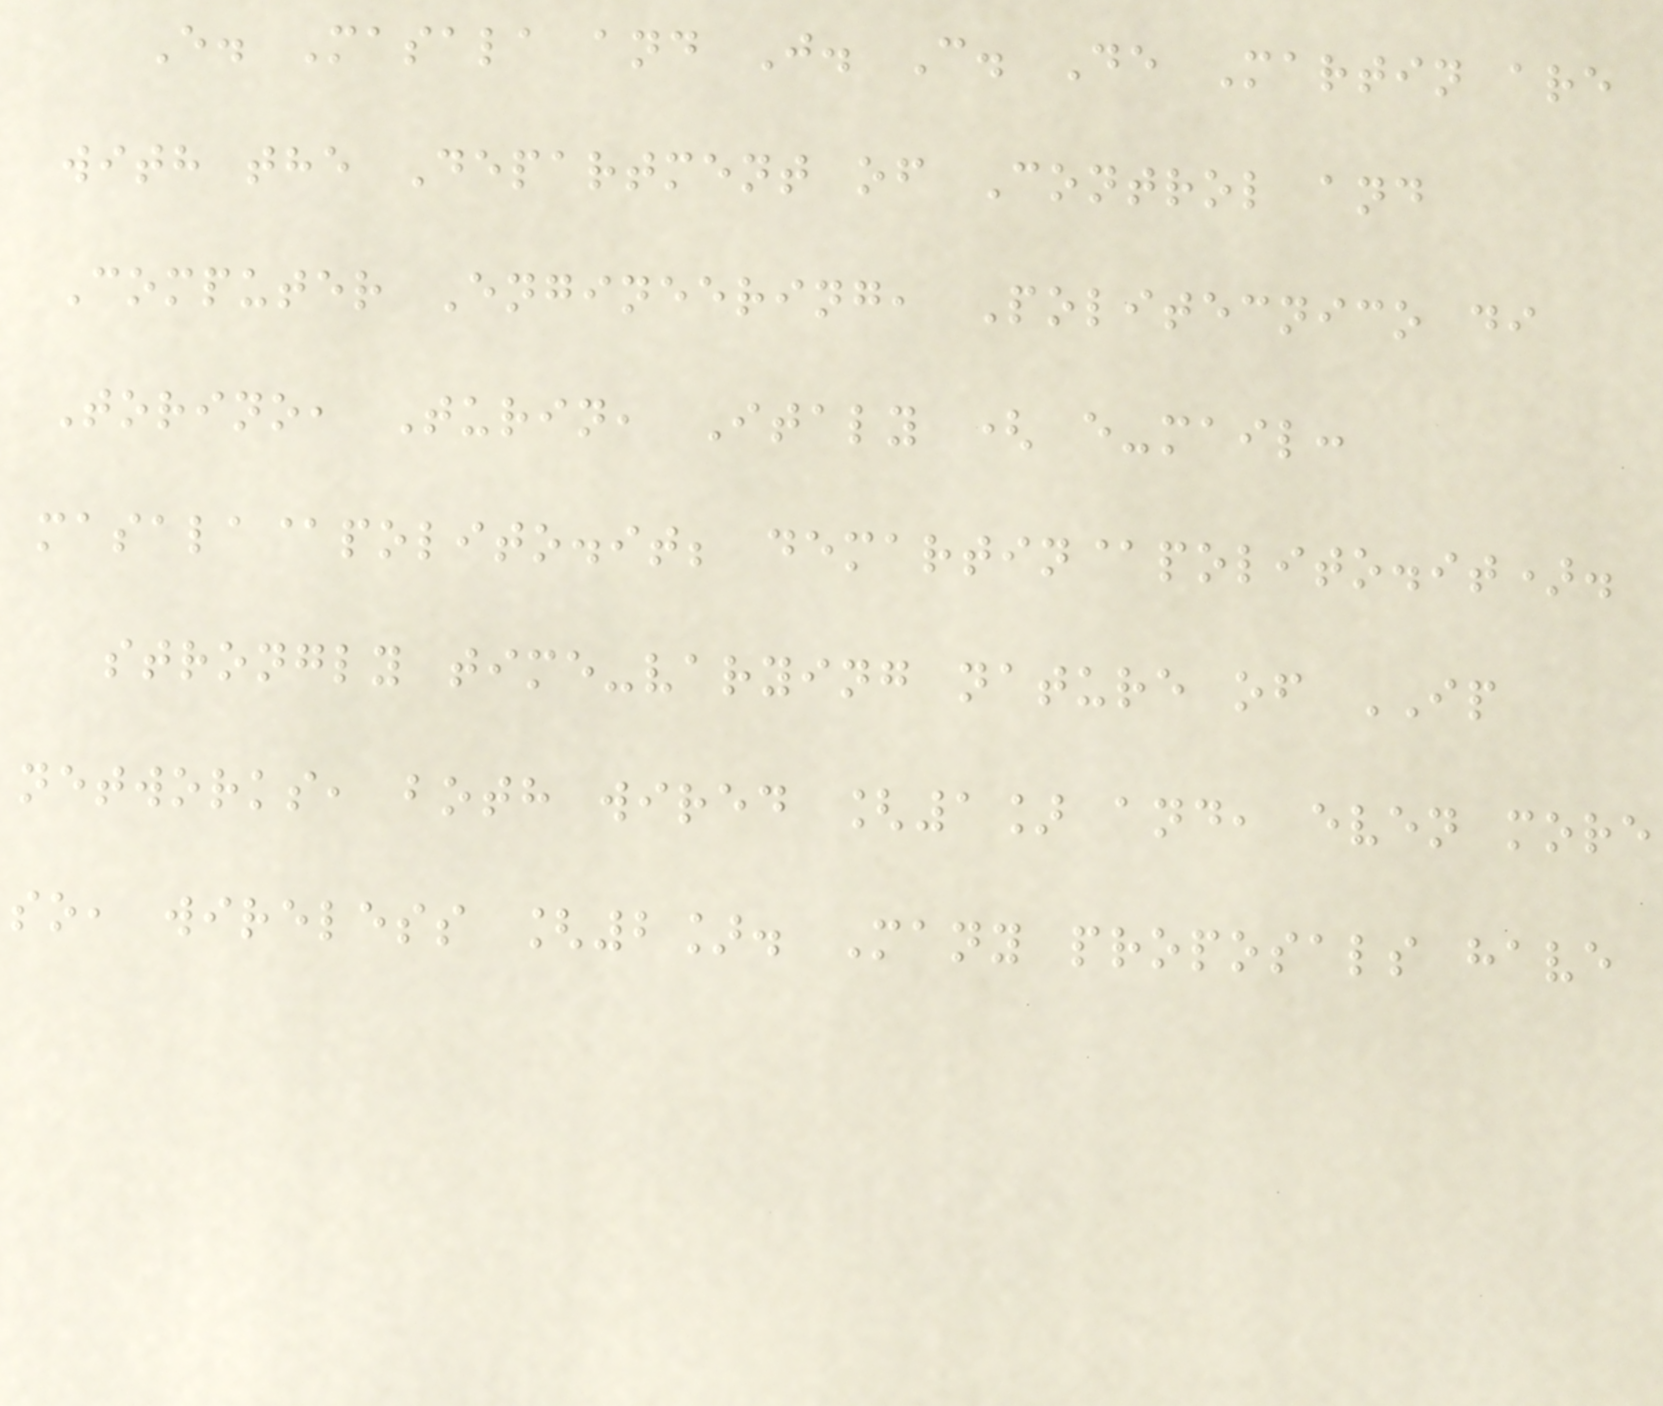E. Masala and J. C. De Martin are
with the Department of Control and
Computer Engineering, Politecnico di
Torino, Turin, Italy ( e-mail:
masala@polito.it; demartin@polito.it).
strongly time-varying nature of IP
networks, both wired [1] and, even more
so, wireless [2]. Many proposals have
